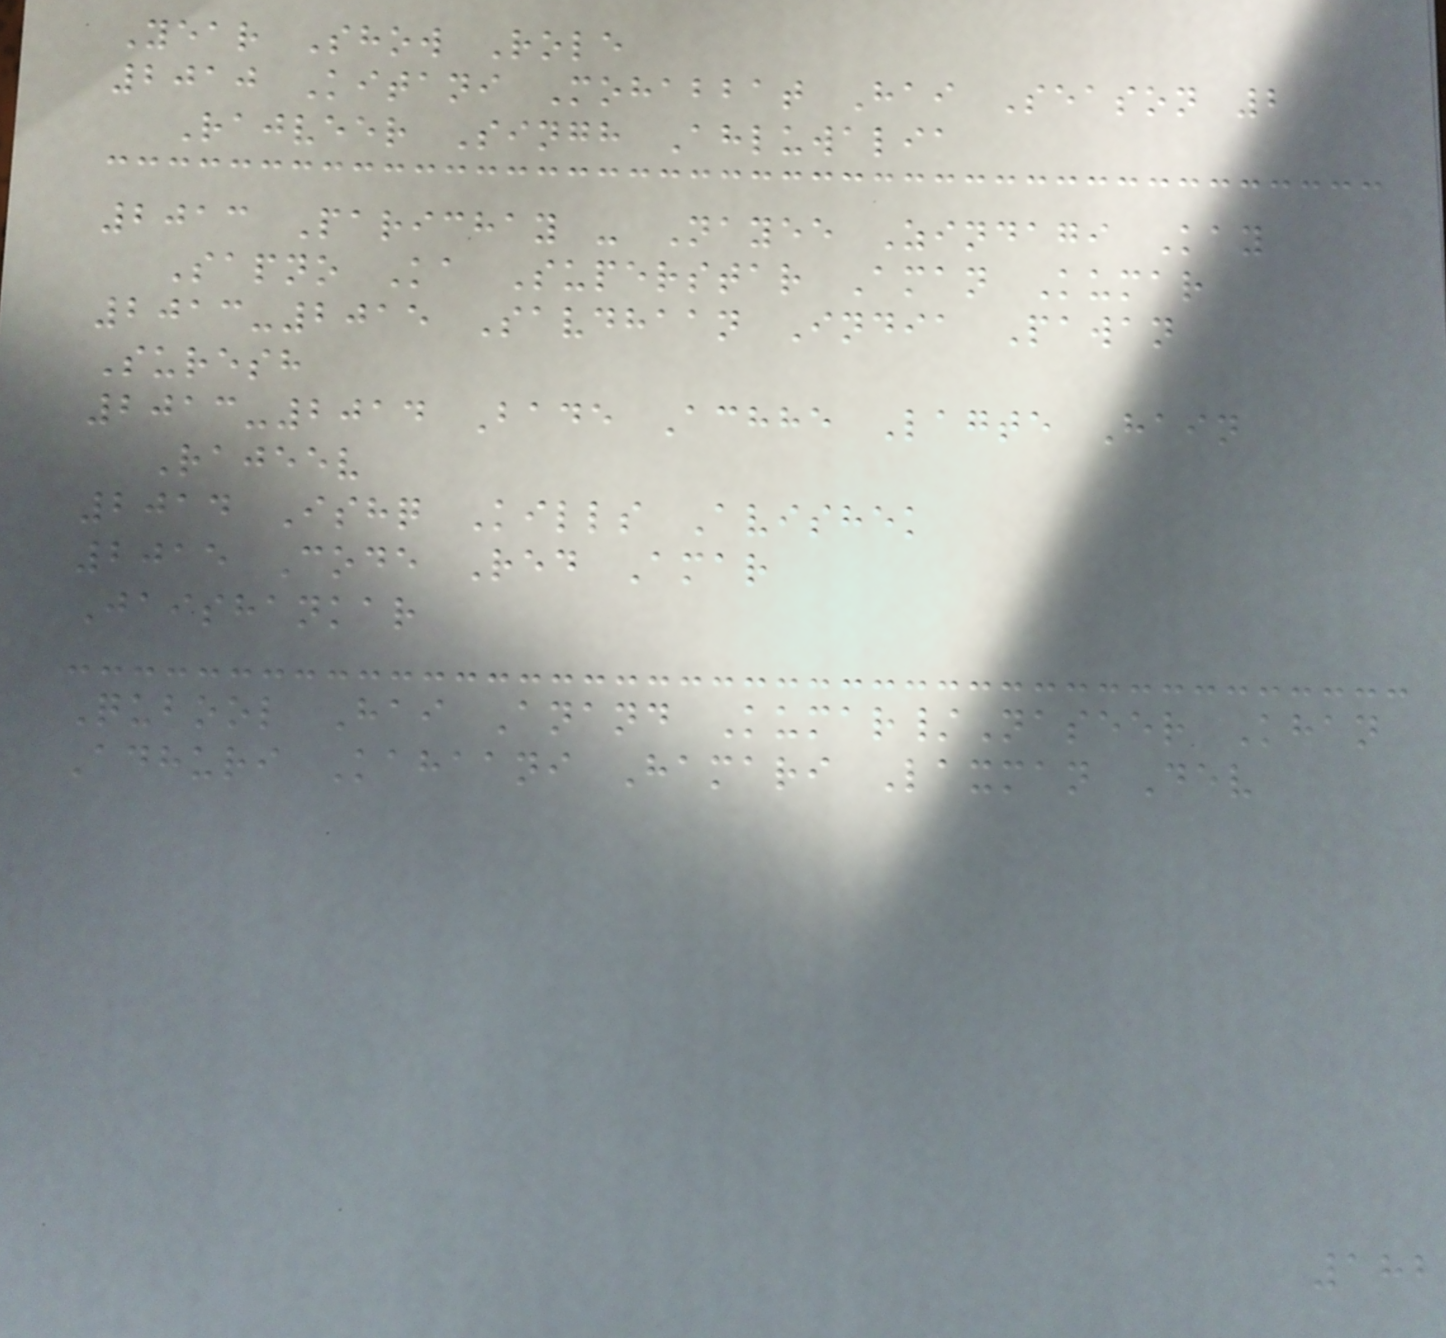Year Show Role
2010 Kitani Mohabbat Hai Season 2
Rajveer Singh Ahluwalia
2013 Parichay - Nayee Zindagi Kay
Sapno Ka Superstar Aman Kumar
2013-2015 Savdhaan India Pawan
Suresh
2013-2014 Bade Achhe Lagte Hain
Rajeev
2014 Ishq Kills Avishek
2015 Code Red Amar
Jaishankar
Qubool Hai Anand Kumar/Naseer Khan
Adhuri Kahaani Hamari Laxman Dev
182
